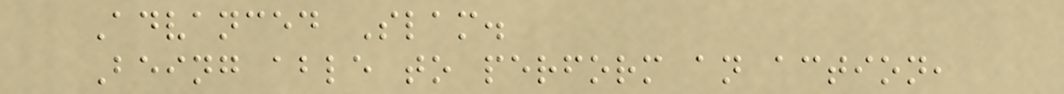Advanced Slam.
Being able to perform an action,
